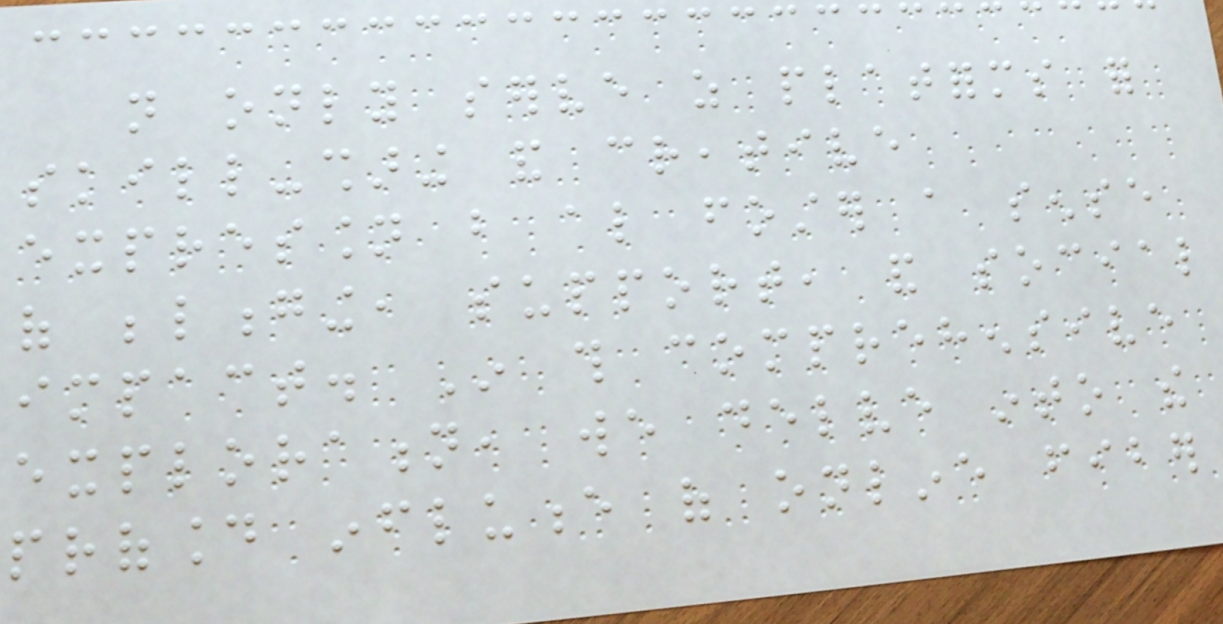not only serve as platforms for
skill-sharing and creative
expression but also foster a sense
of belonging, support, and social
impact. In this comprehensive
exploration, we delve into the
profound influence of online fiber
